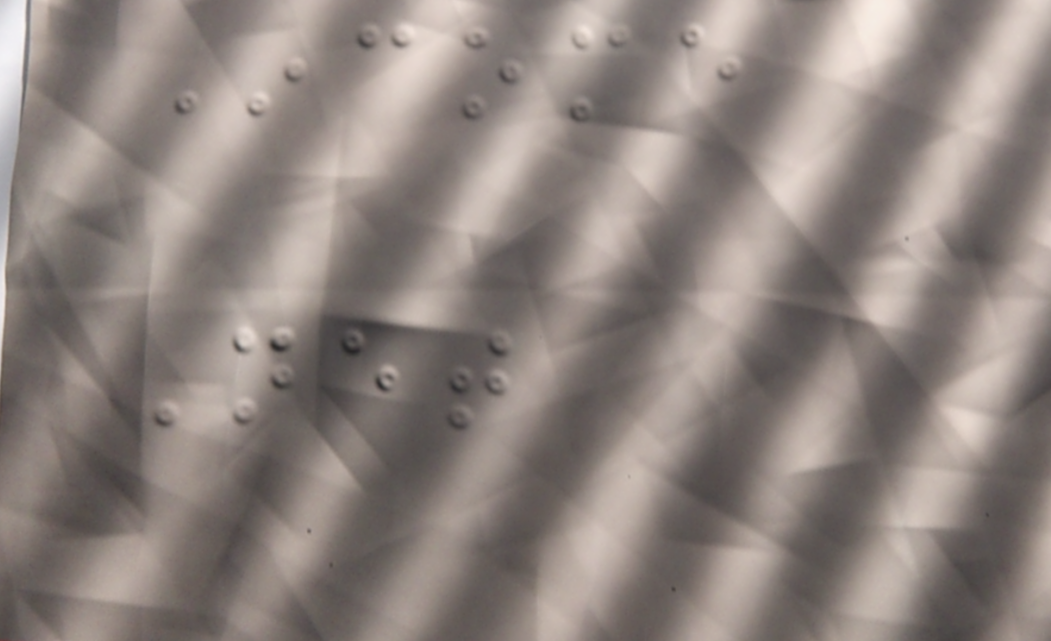Income
Net
